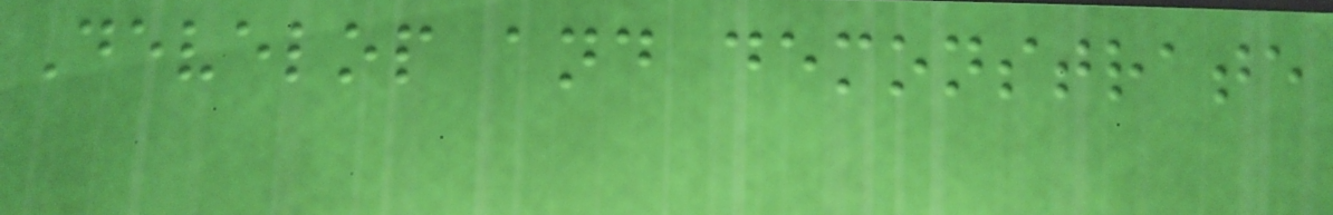Develop and demonstrate
